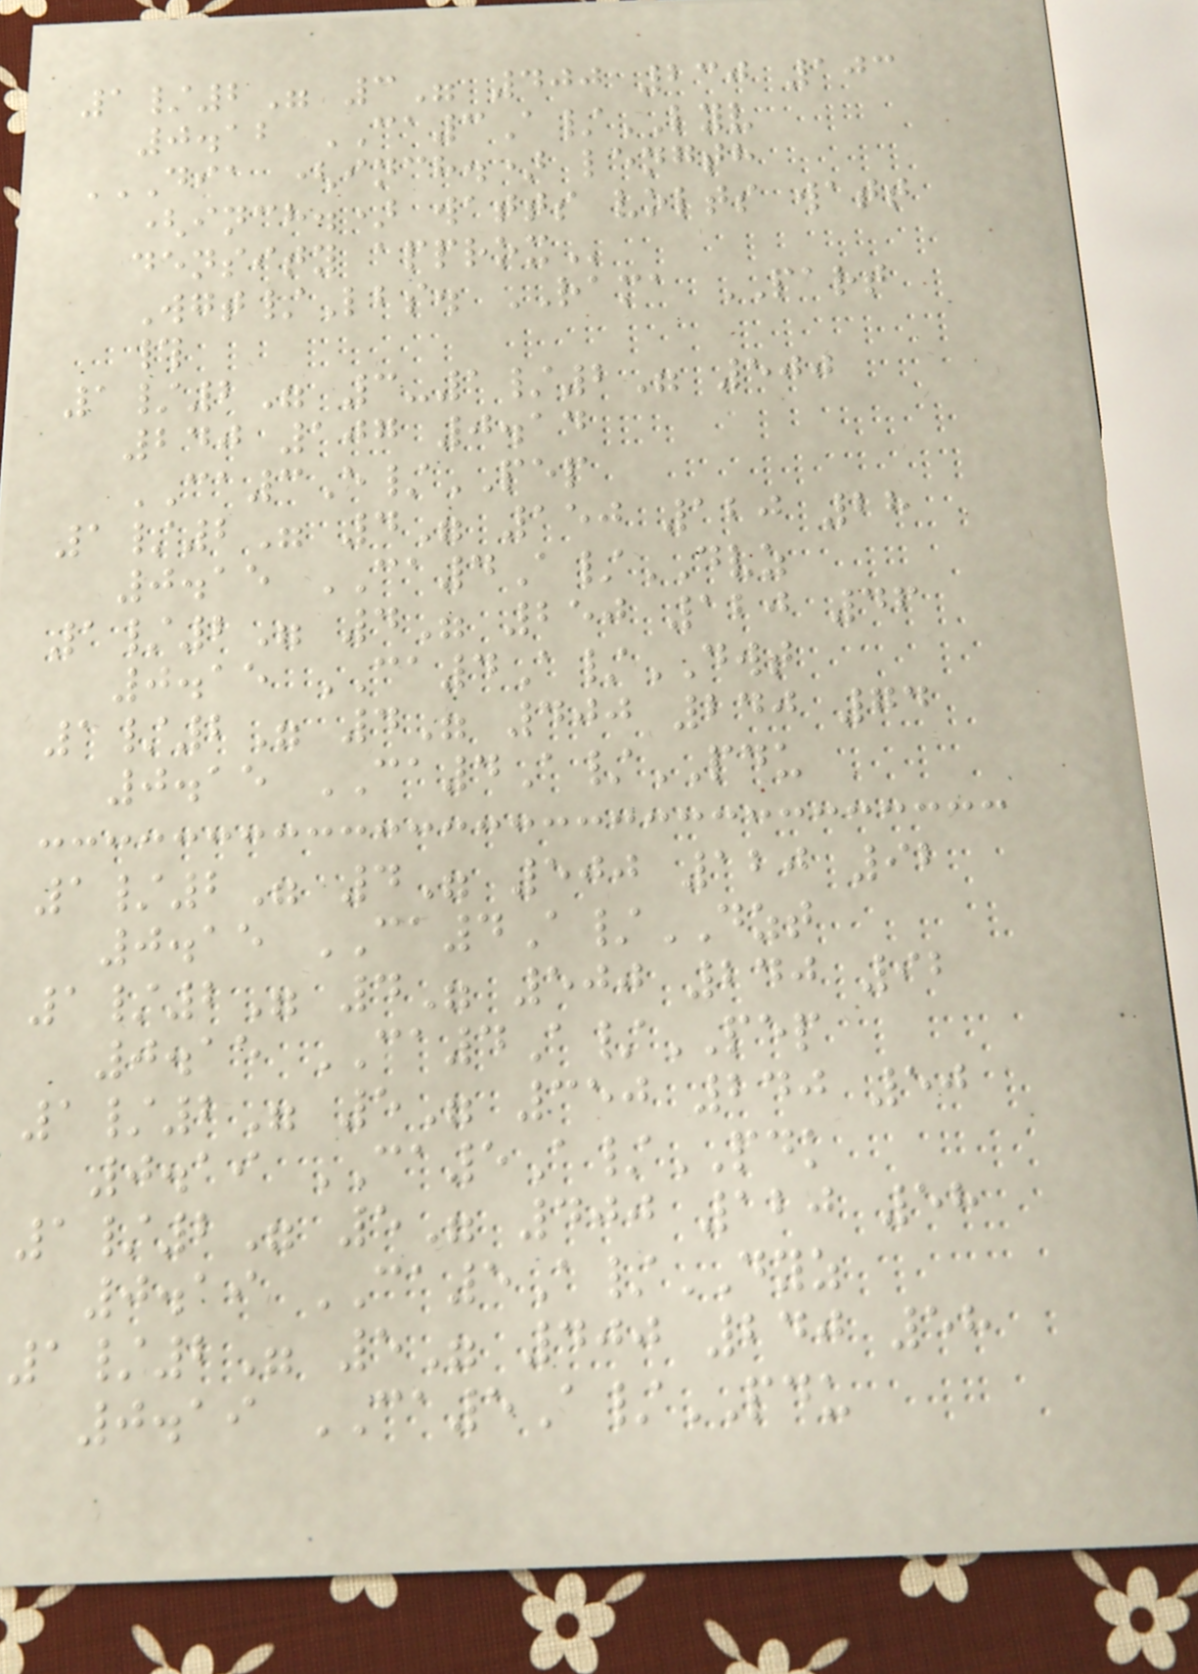1/2" 3" 400 230 103
0.12 CA3A/LYV
DIA (INCH.) LENGTH
(INCH.) WATTS VOLTS WATT
DENSITY APPROX
Wgt/Lbs. RAMA PART
#
1/2" 3-1/2" 500
240 107 0.14
CA3E/PEP
1/2" 4" 150 120 28
0.15 CA4A/DVZ
1/2" 4" 250 120 46
0.15 CA4A/DWT
1/2" 4" 400 240 74
0.15 CA4A/PDU
1/2" 4" 500 120 92
0.15 CA4A/DZT
1/2" 4" 500 240 92
0.15 CA4A/PEP
1/2" 5" 350 240 50
0.19 CA5A/PDK
1/2" 5" 400 120 58
0.19 CA5A/DYZ
1/2" 5" 400 240 58
0.19 CA5A/PDU
